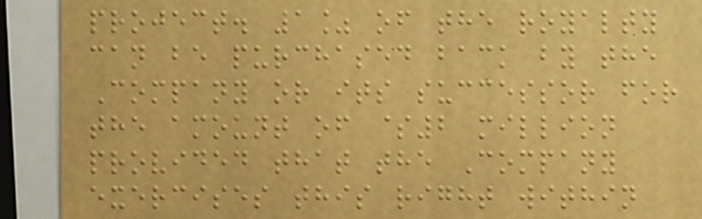project. 1% of the royalty
can be purchased back by the
Company or its successor for
the amount of $2 million
provided that the Company
exercises this right within
